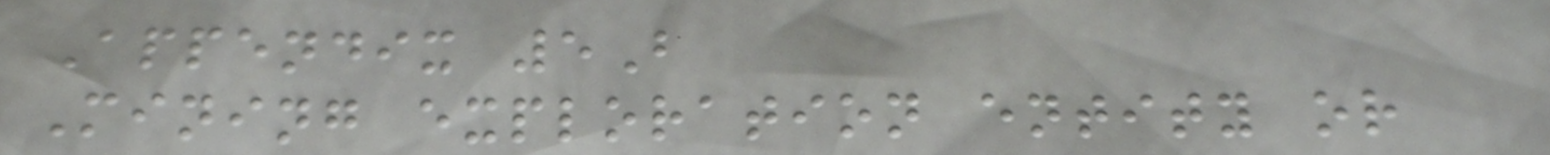Appendix 5B
Mining exploration entity or
